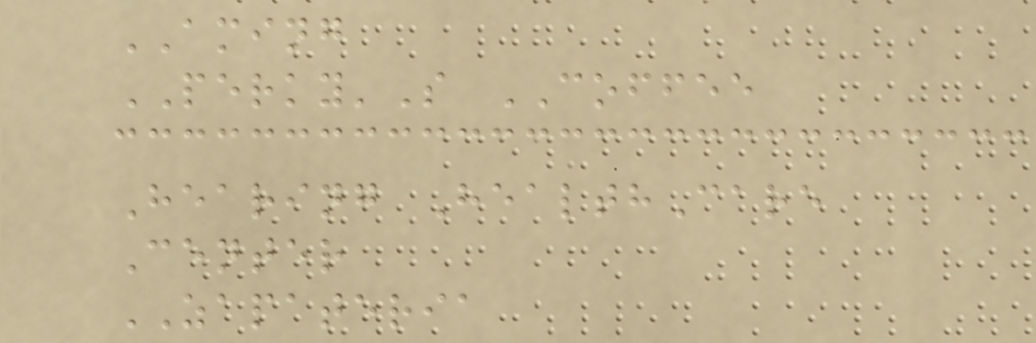AMING
PERKY'S COFFEE
Hearing HealthCare
Center
ZAPATERIA
